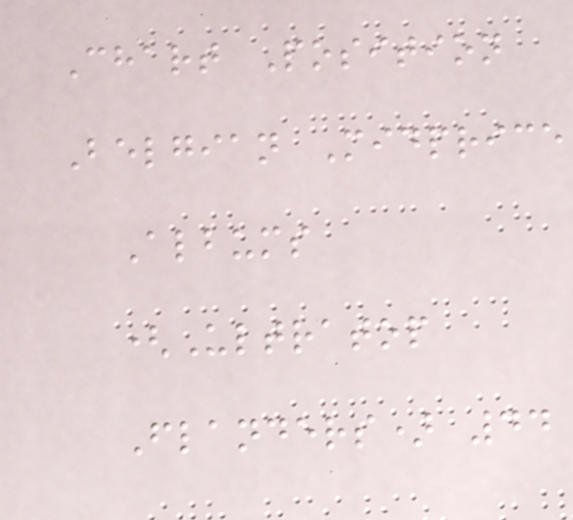Chart Position
Belgian Midprice
Albums
(Ultratop
Flanders) 44
